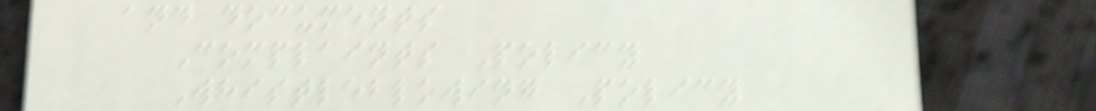and documents
Complaints Policy
Whistleblowing Policy
